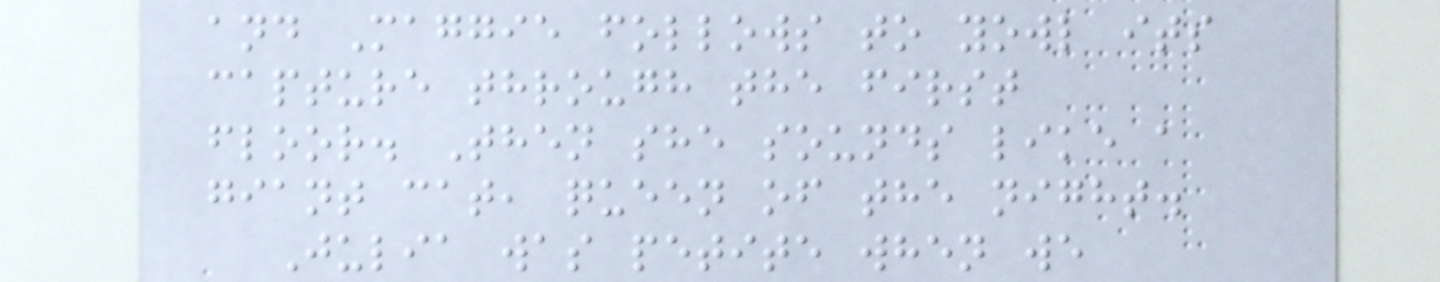and Maggie follows to yowl its
capture through the first
floor. Then she sounds like a
giant cat, queen of the night.
Julia was petite when we
